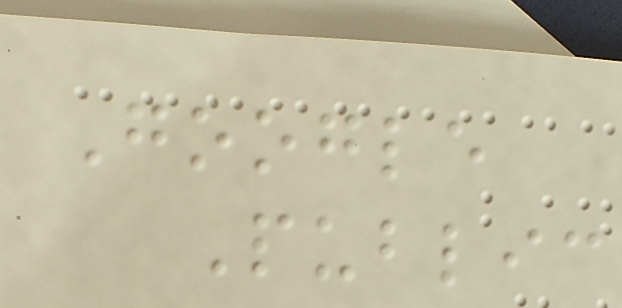Google
Public
